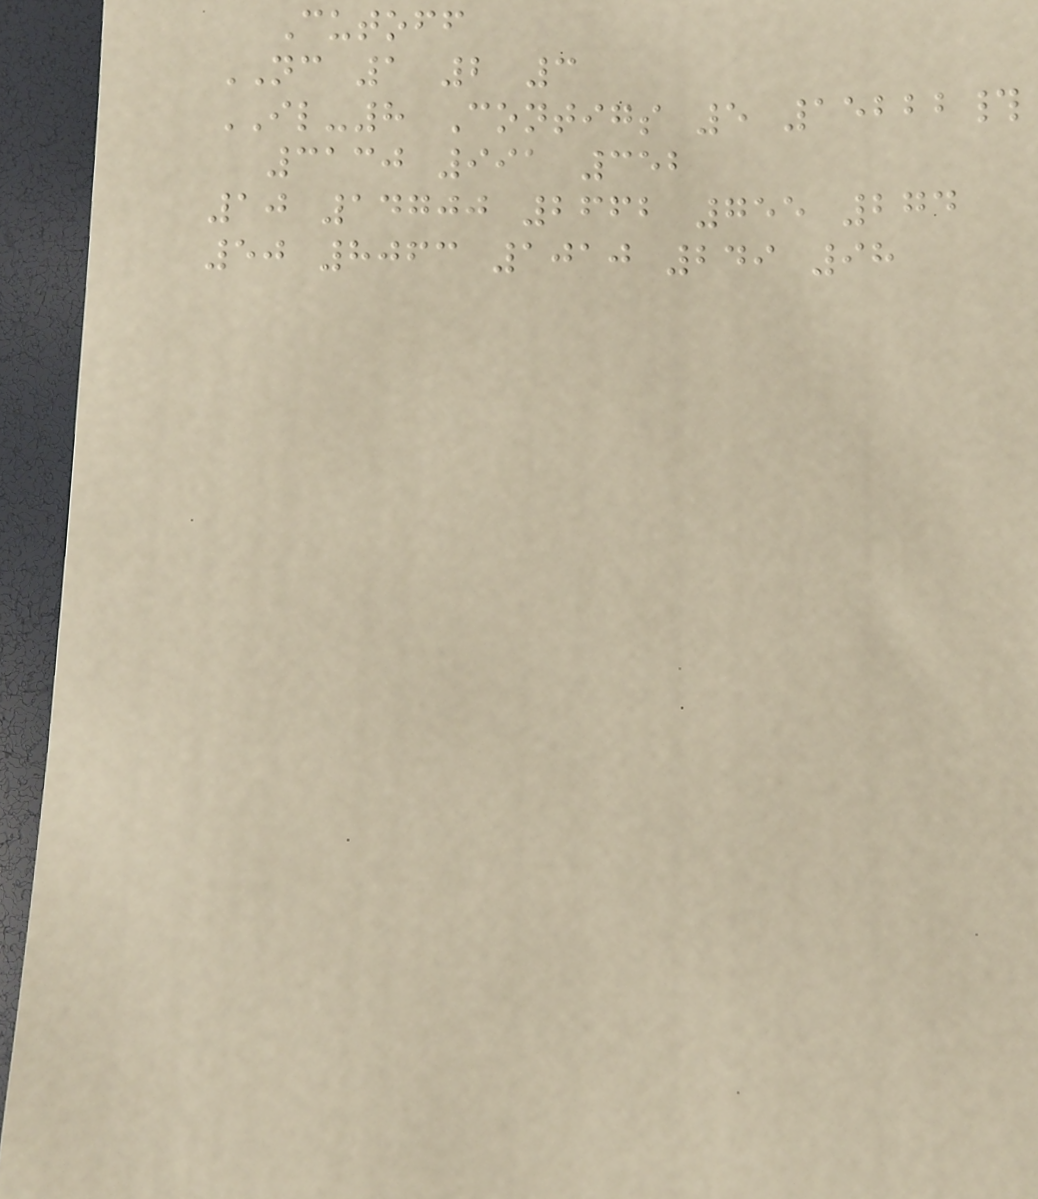Cutoff
NC 1 2 3
IL-8 Contigs 5 15222#
3130 991 352
10 14700 2662 755 274
50 8063 1010 249 98
